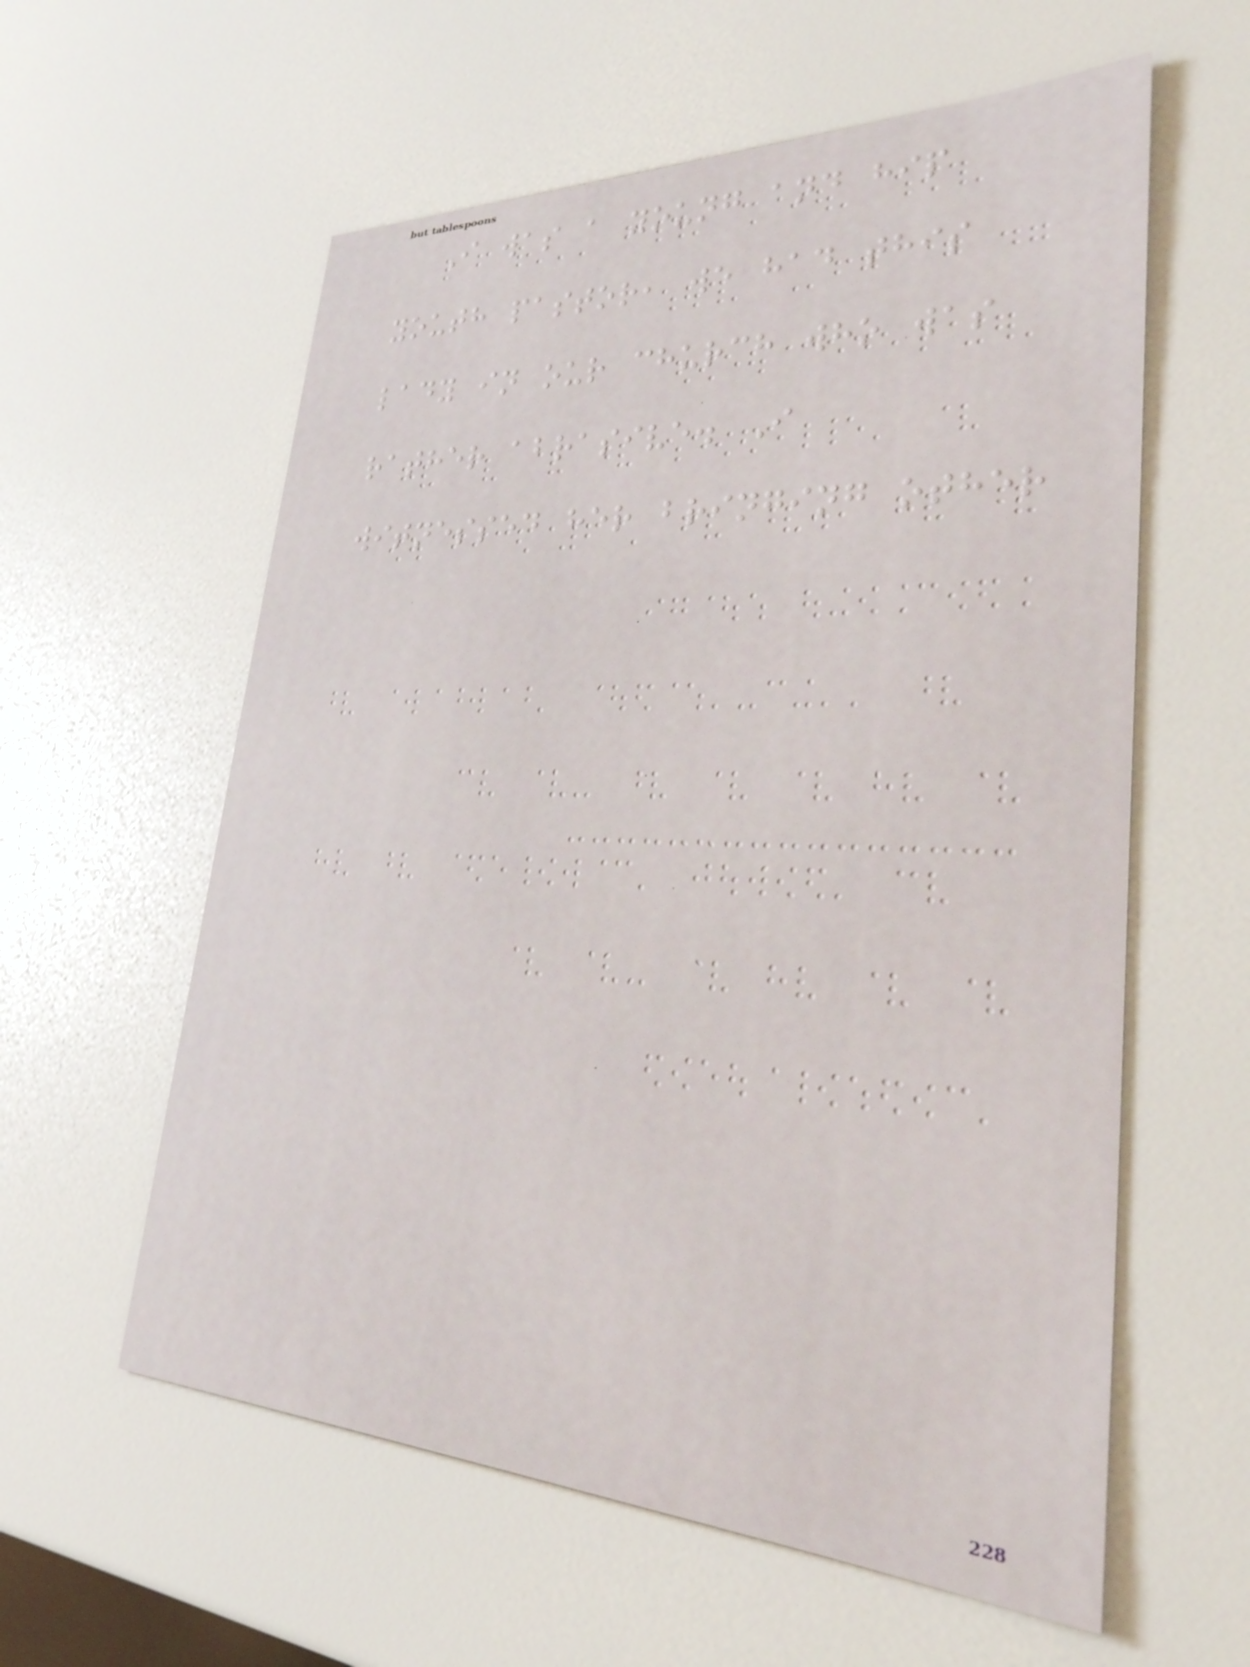I was a young and hip
youth pastor, we had this
lady in our church who was
rather abrasive. I
witnessed her bringing other
